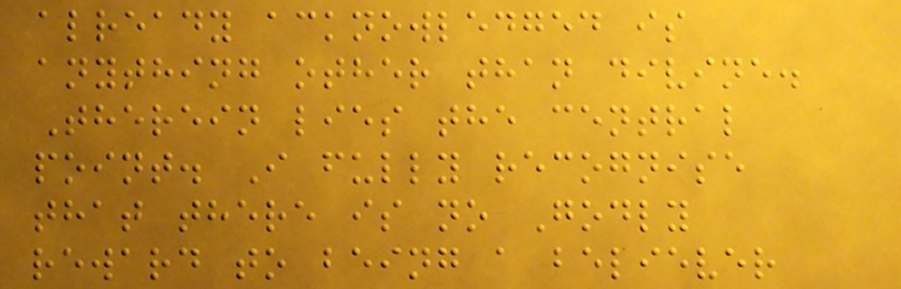already acknowledged is
anything other than divine.
Therein lies the central
point. I fully recognise
that there is no Godly
reward to being a believer
